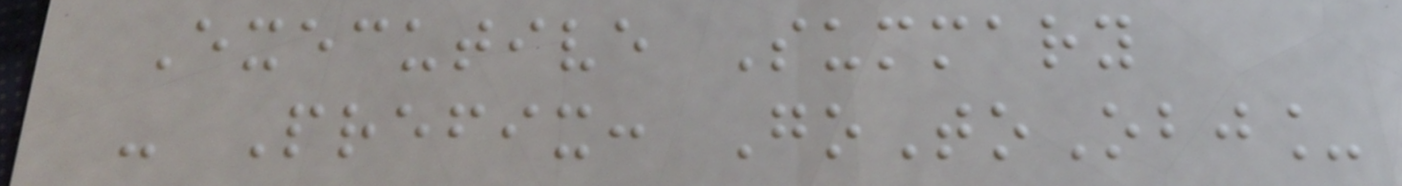Executive Summary
- Prefix: GoToObj_
